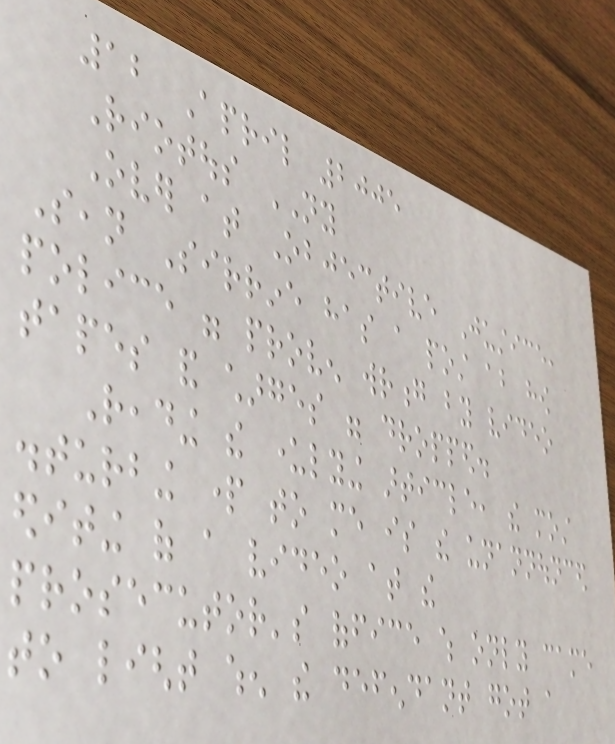12 April 2005
Riotous NY
Over at Objective Justice,
Sean Sirrine has a post about how
police were proven wrong by video
tapes and charges were dropped.
Reading the underlying article, the most
disturbing part to me is the unannounced
editing of a video at the
prosecutor's office which only came
to light when the defendant got a
